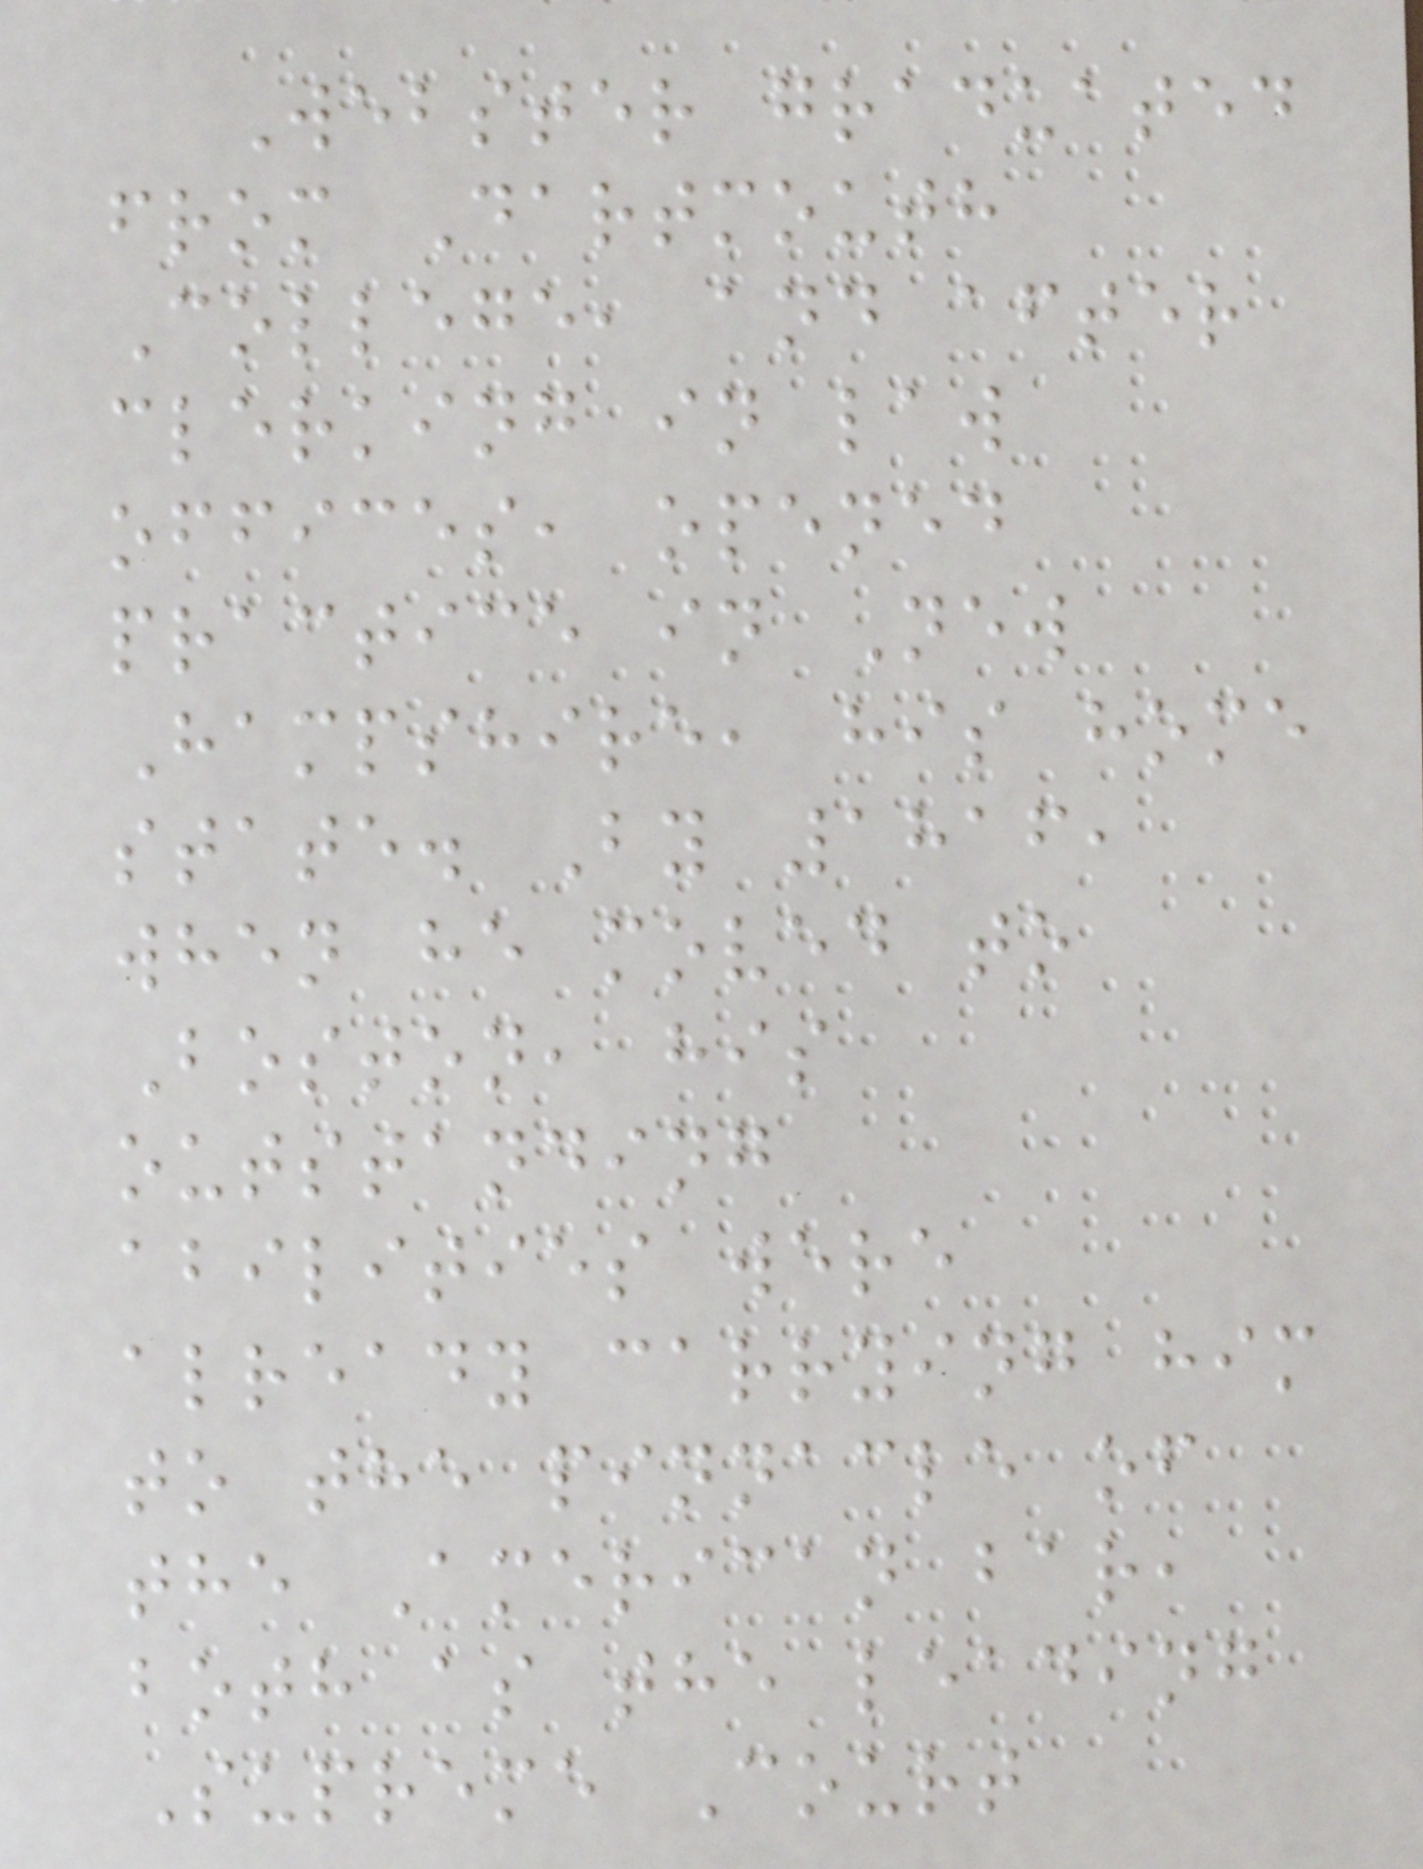Webster graduated
from Dartmouth
College, and after
clerking in law
offices, opened
practice in New
Hampshire, his home
state. By 1816,
when he moved to
Boston, his
outstanding
abilities were
already carrying him
to the pinnacle of
the American bar,
both as the leading
Supreme Court
